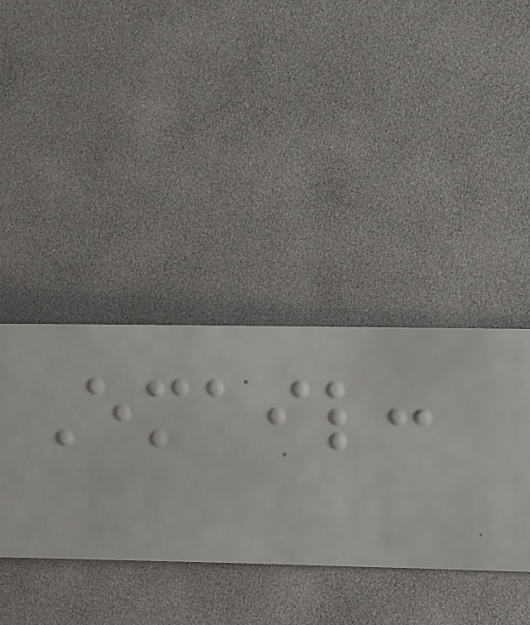Email:
